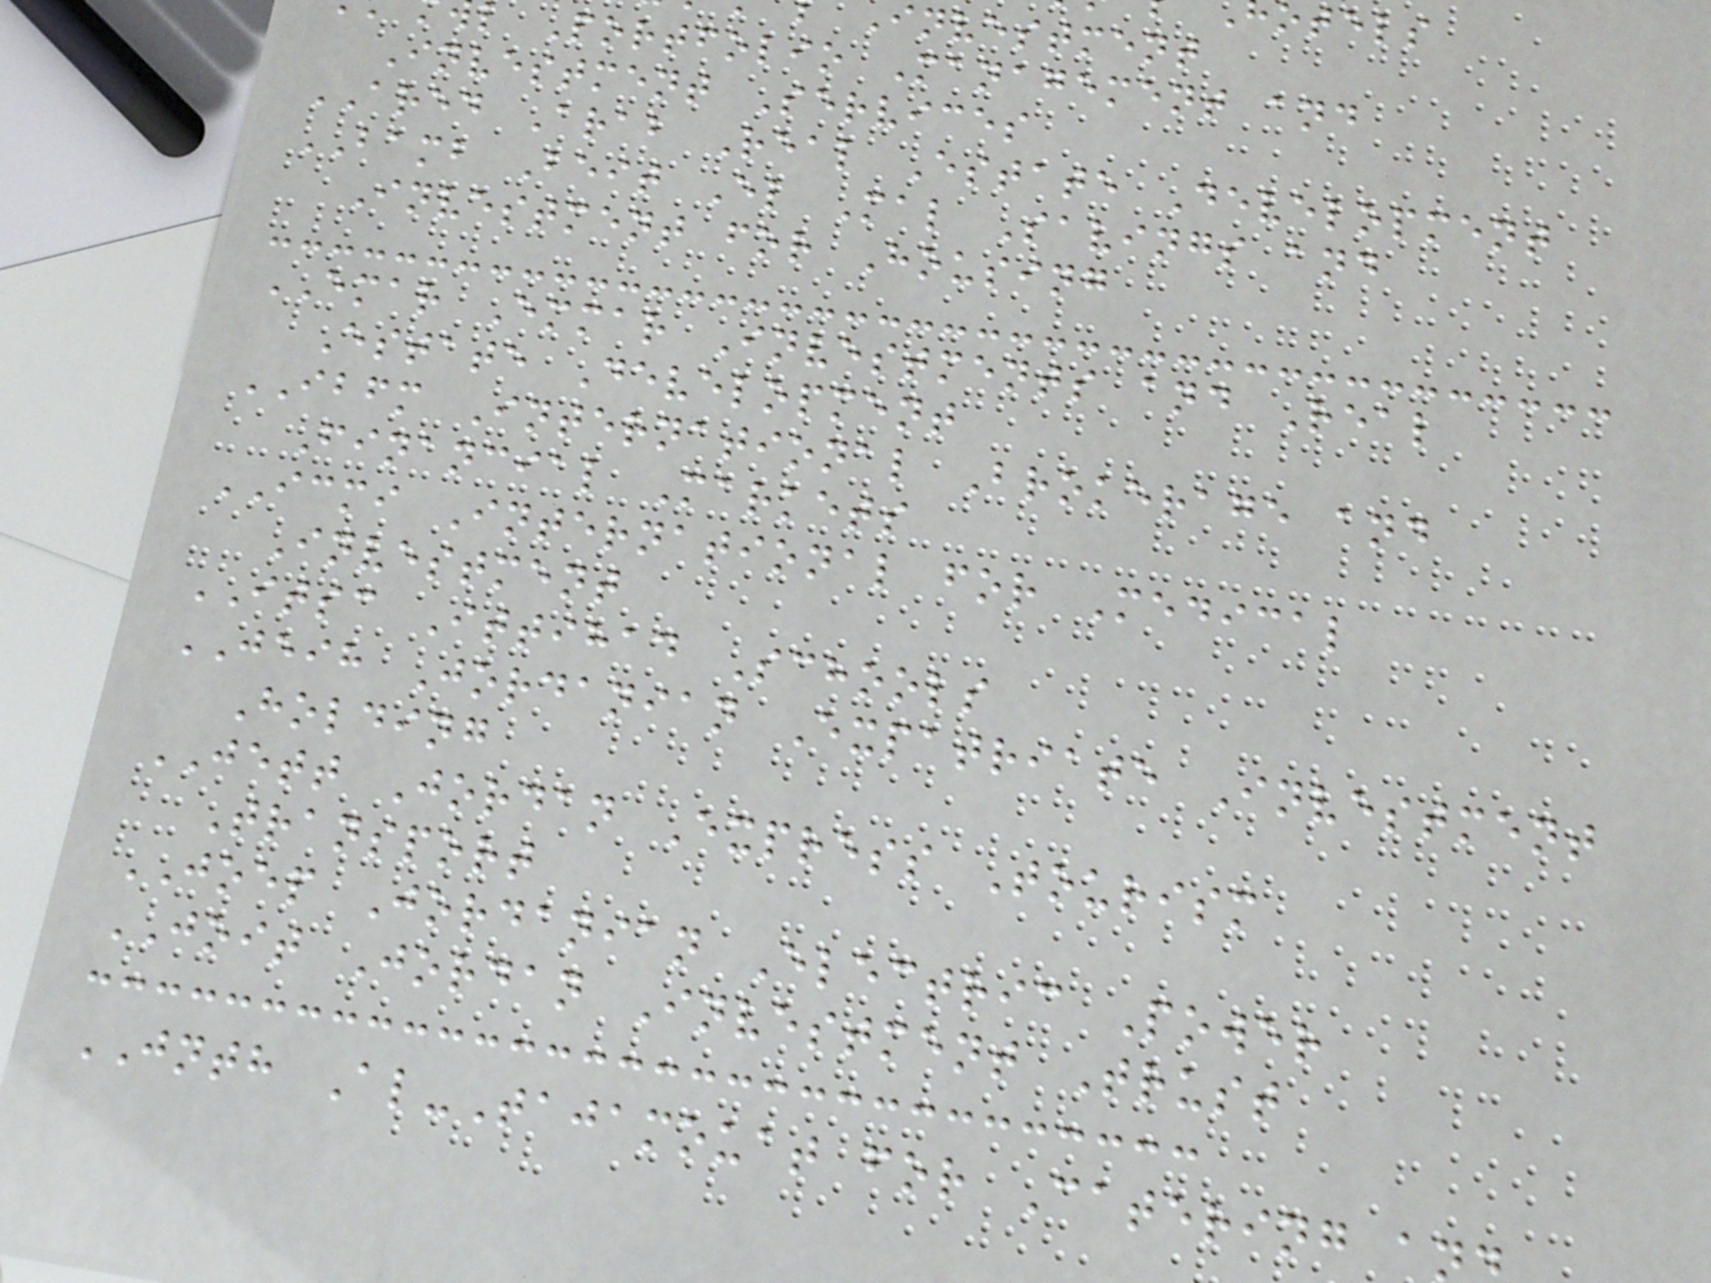investment
l Portfolio Management and
Investment Services
ARED Arab Real Estate Development
BAMB Beit El Mal Savings and
Investment for Housing
EMAR Emmar Investments and Real
Estate Development
IBFM International Brokerage and
Financial Markets
ICMI International for Medical
Investment
ITSC Ittihad Schools
JEIH Jordanian Expatriate Investment
Holding
JETT Jordan Express Tourism
Transport
JOEP Jordanian Electric Power
JOIT Jordan Investment Trust
JNTH Al-Tajamouat for Catering a
